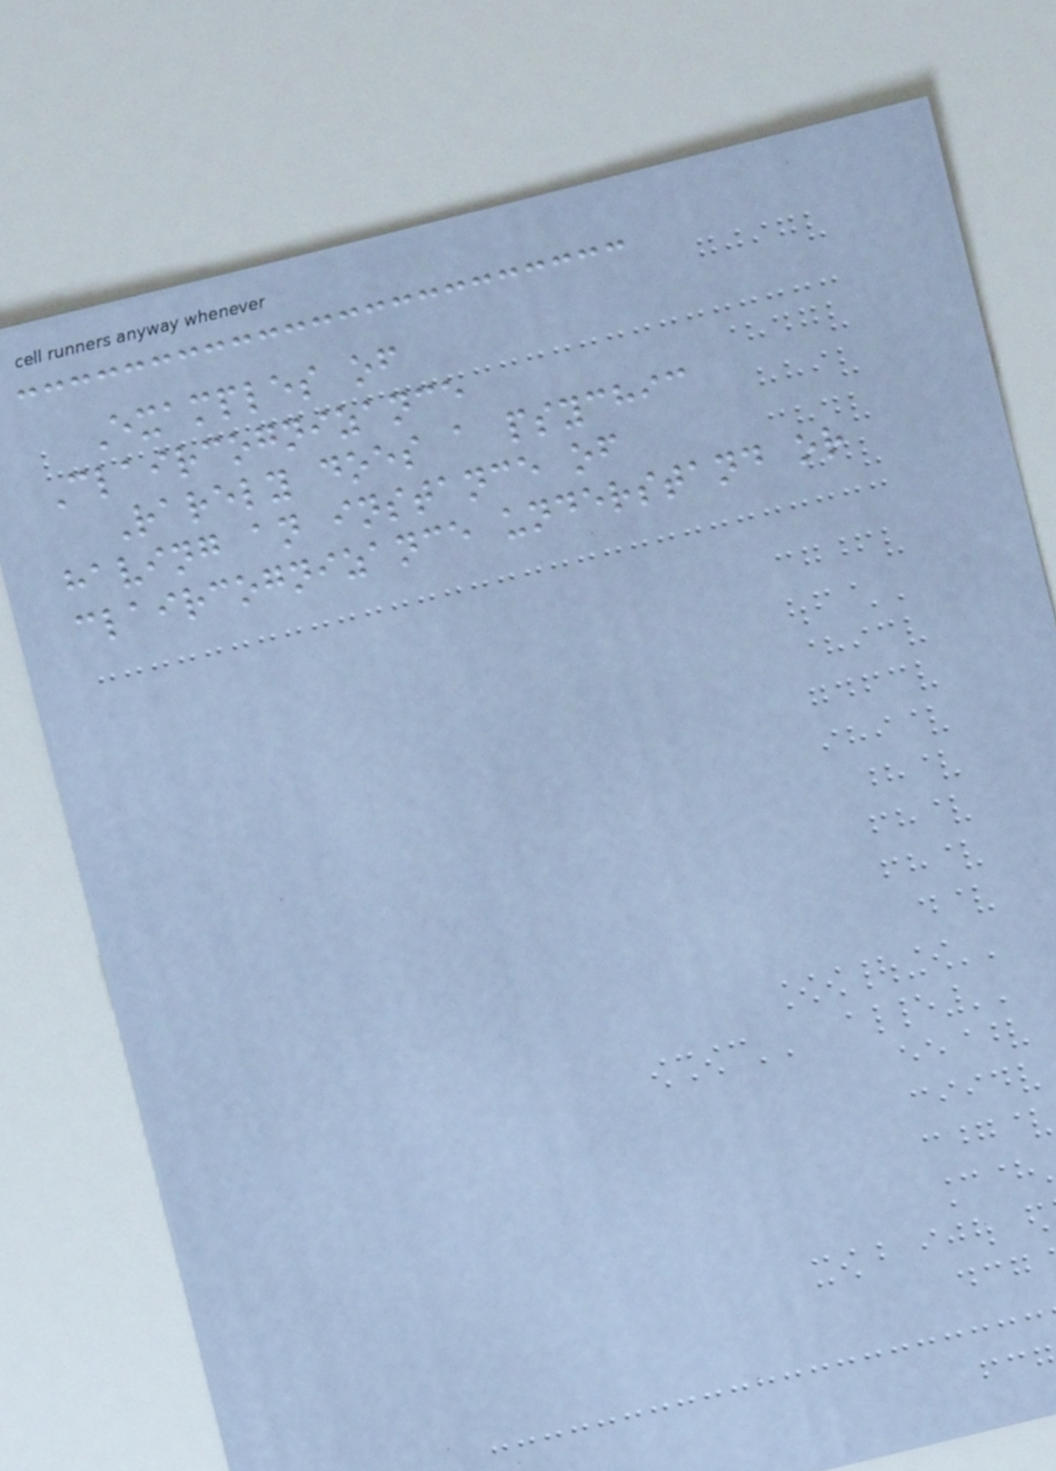Examples of
Claircognizance
Rarely does a psychic
having an instance of
claircognizance understand or
